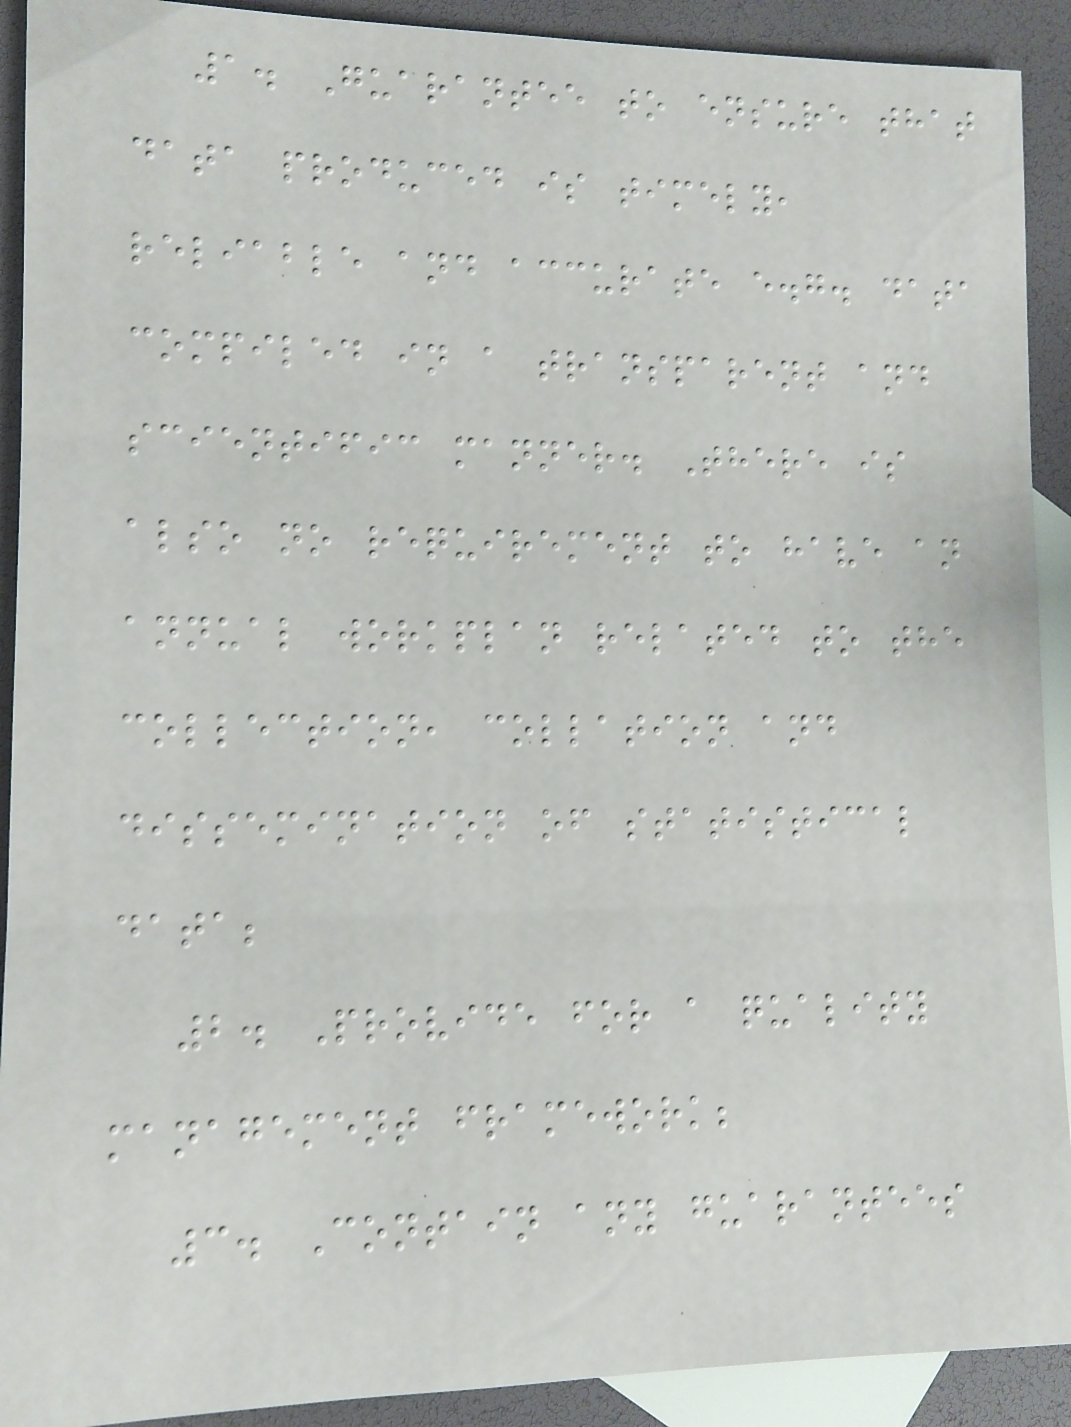1. Guarantee to ensure that
data produced is timely,
reliable and accurate e.g. data
compiled in a transparent and
scientific manner. There is
also no requirement to have an
annual workplan related to the
collection, collation and
dissemination of statistical
data;
2. Provide for a quality
management framework;
3. Contain any guarantees
